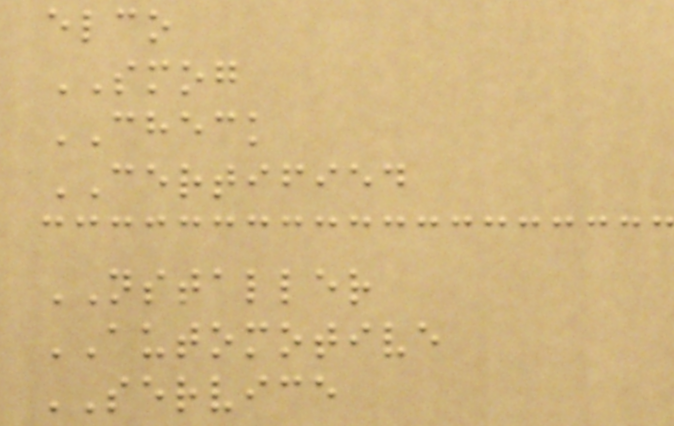elco
SMOG
CHECK
CERTIFIED
NSTALLER
AUTOMOTIVE
SERVICE
